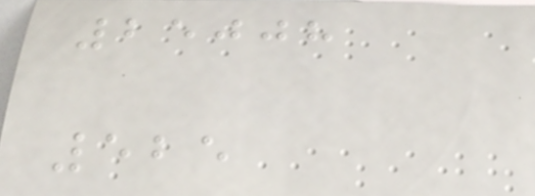25008
525
